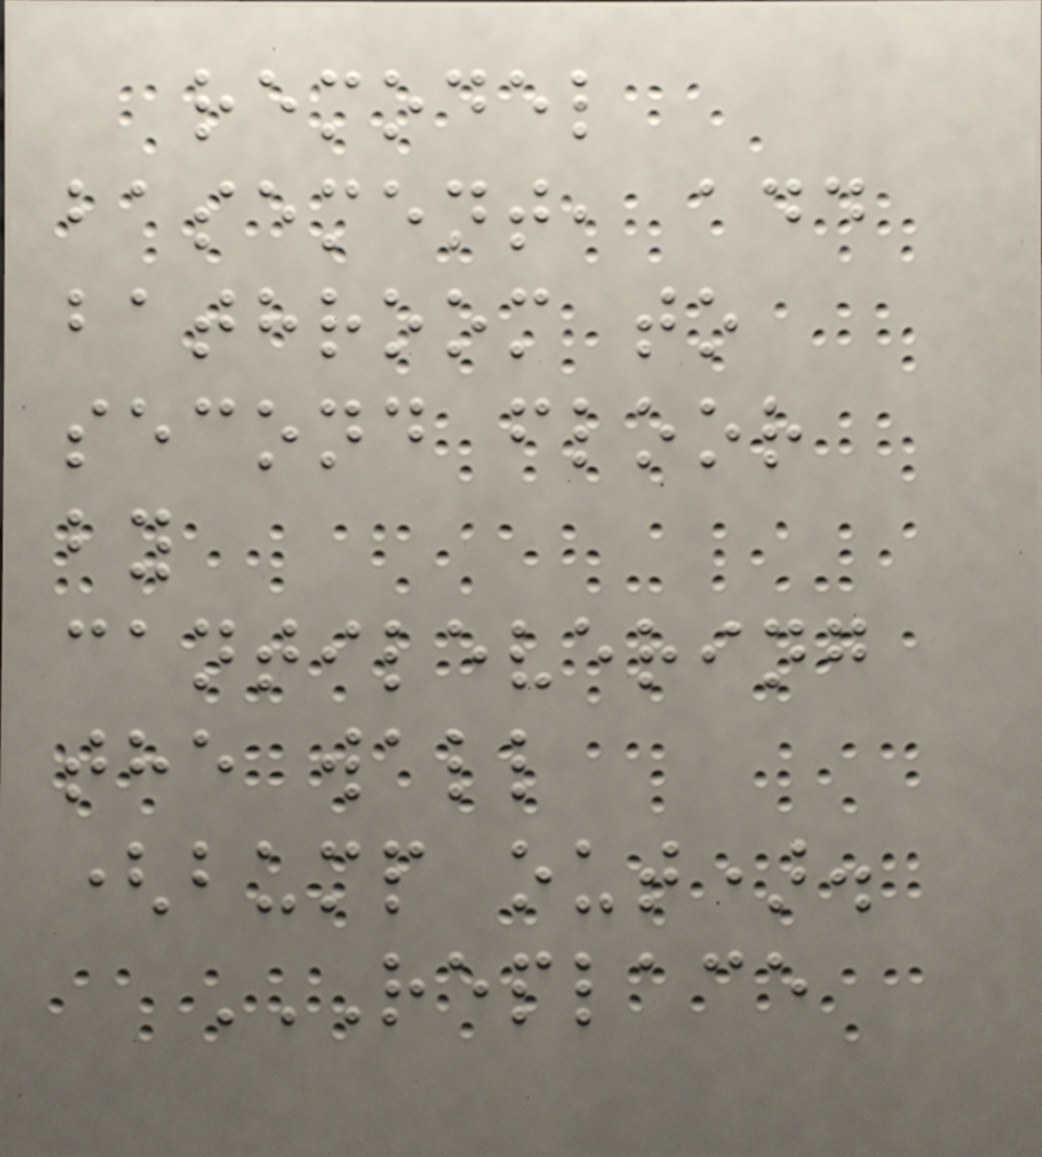remodel
basement, add
bathroom to
second floor
by
cantilevering
the wall
(bump out).
REPLACE
